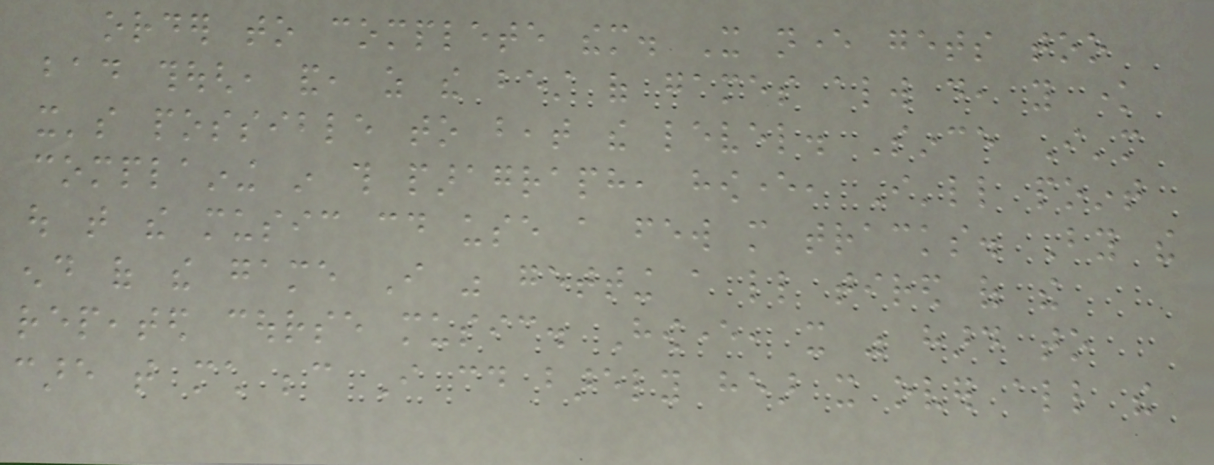order to complete them. It never gets too
bad though, and, as the best of games always do, you know
it's possible to beat the level. Since I'm
complaining in this paragraph, however, I'll point
out that the music could use a few more tracks. By the
end of the game I was getting a little tired of the
repeated course music. However, it was hard to
care that much because I could barely hear it over all the
